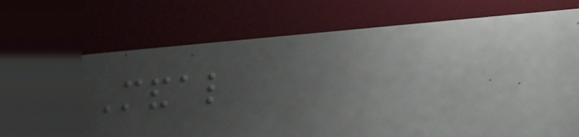Mandal
